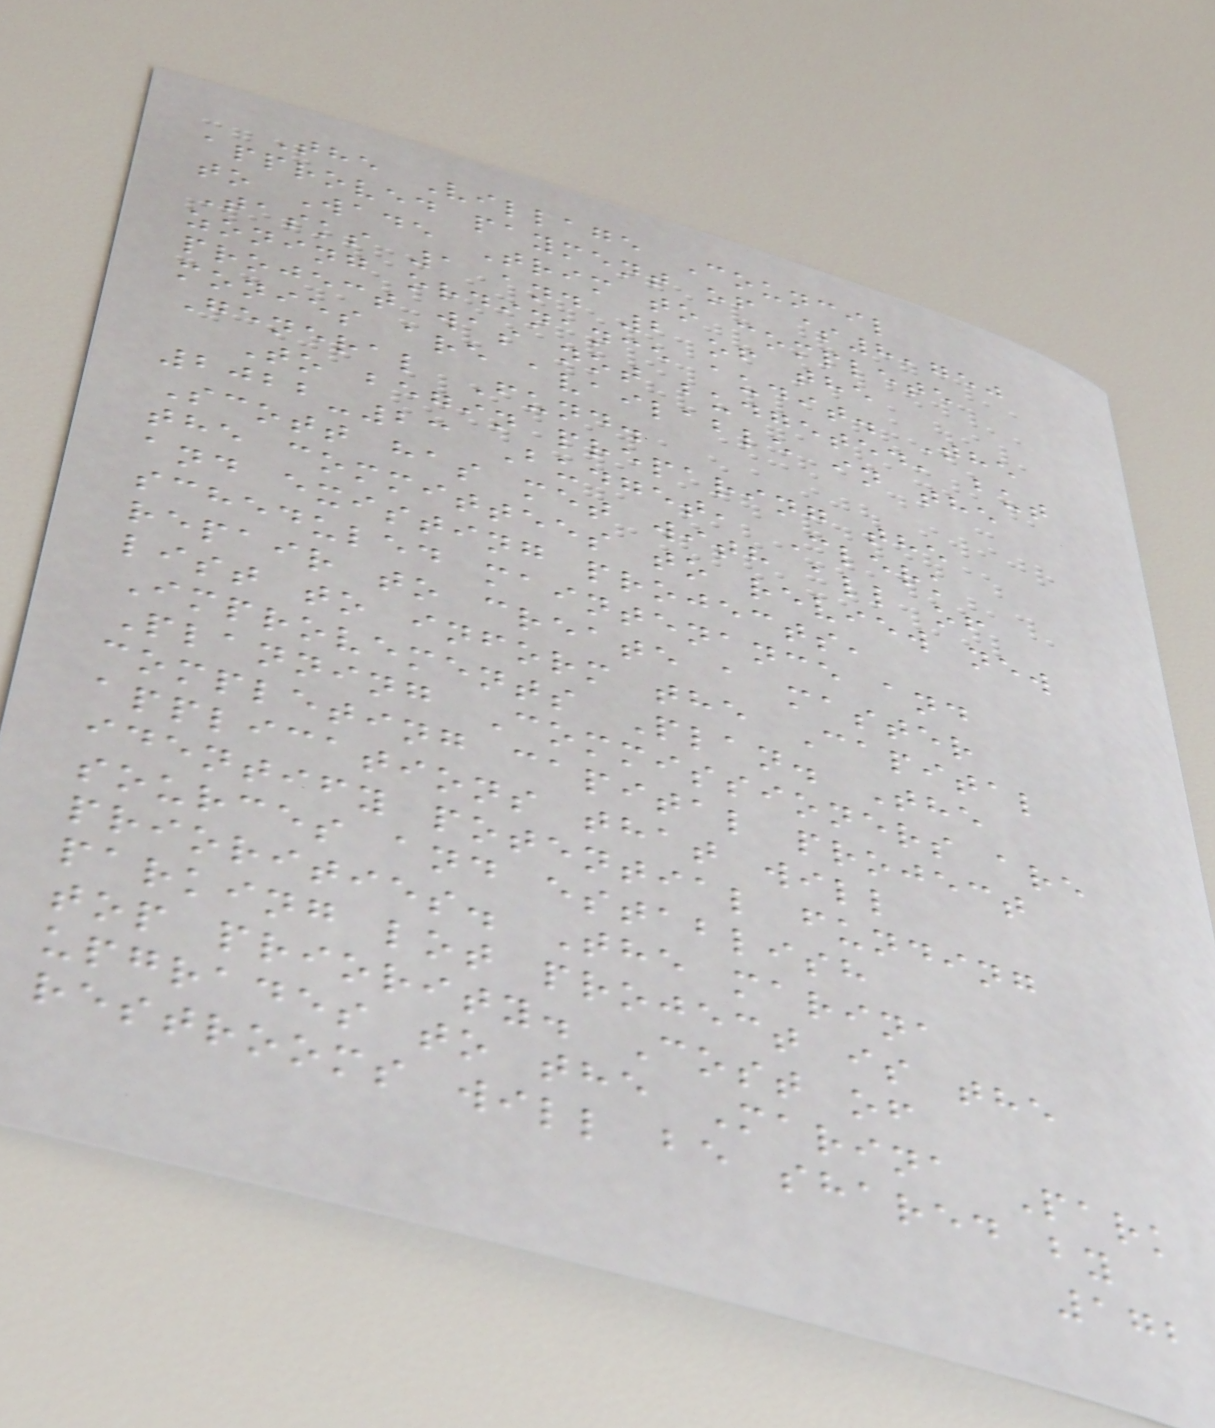The Village Council
approved payment of $8,750
to Wade Trim to complete
Tasks 1 and 2 of the
zoning ordinance audit. The
project was not budgeted, but
monies are available in the
General Fund.
To begin preparing the
2022-23 Budget, Clerk
Scott has met with all of
the committees to review new
and existing projects,
scheduled maintenance and
repair to create a master
list to inform the Capital
Improvements Plan. The
Planning Commissioners are
completing capital project
applications that will
identify potential funding
sources and establish
priorities. The marina
parking lot project is the
top priority. Cost of
upgrades to the Marina Park
restrooms will be shared by
172
